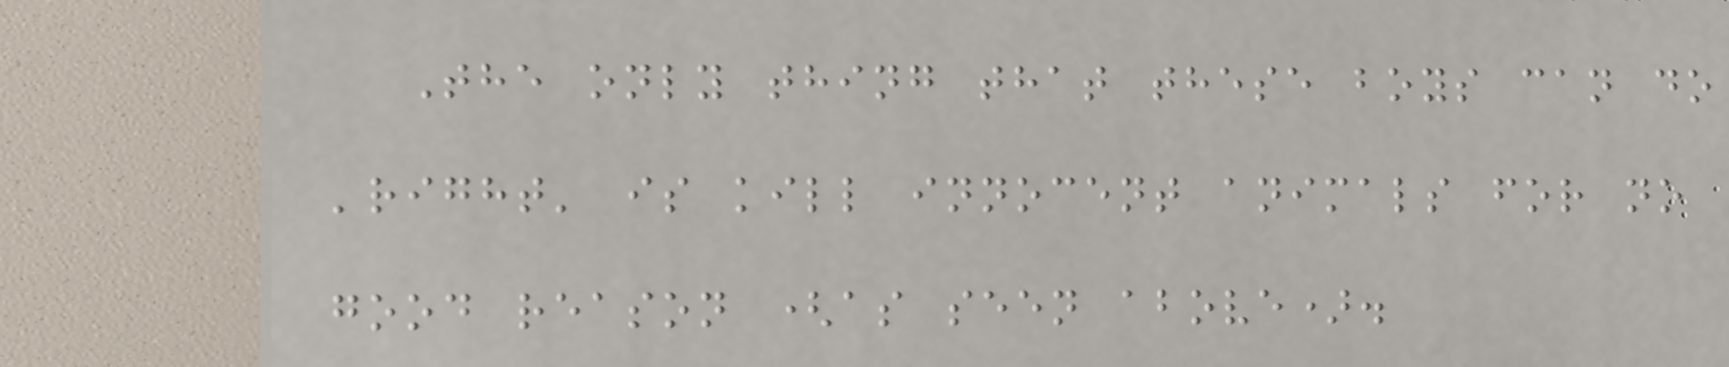The only thing that these boys can do
'right' is kill innocent animals for no
good reason (as seen above).
